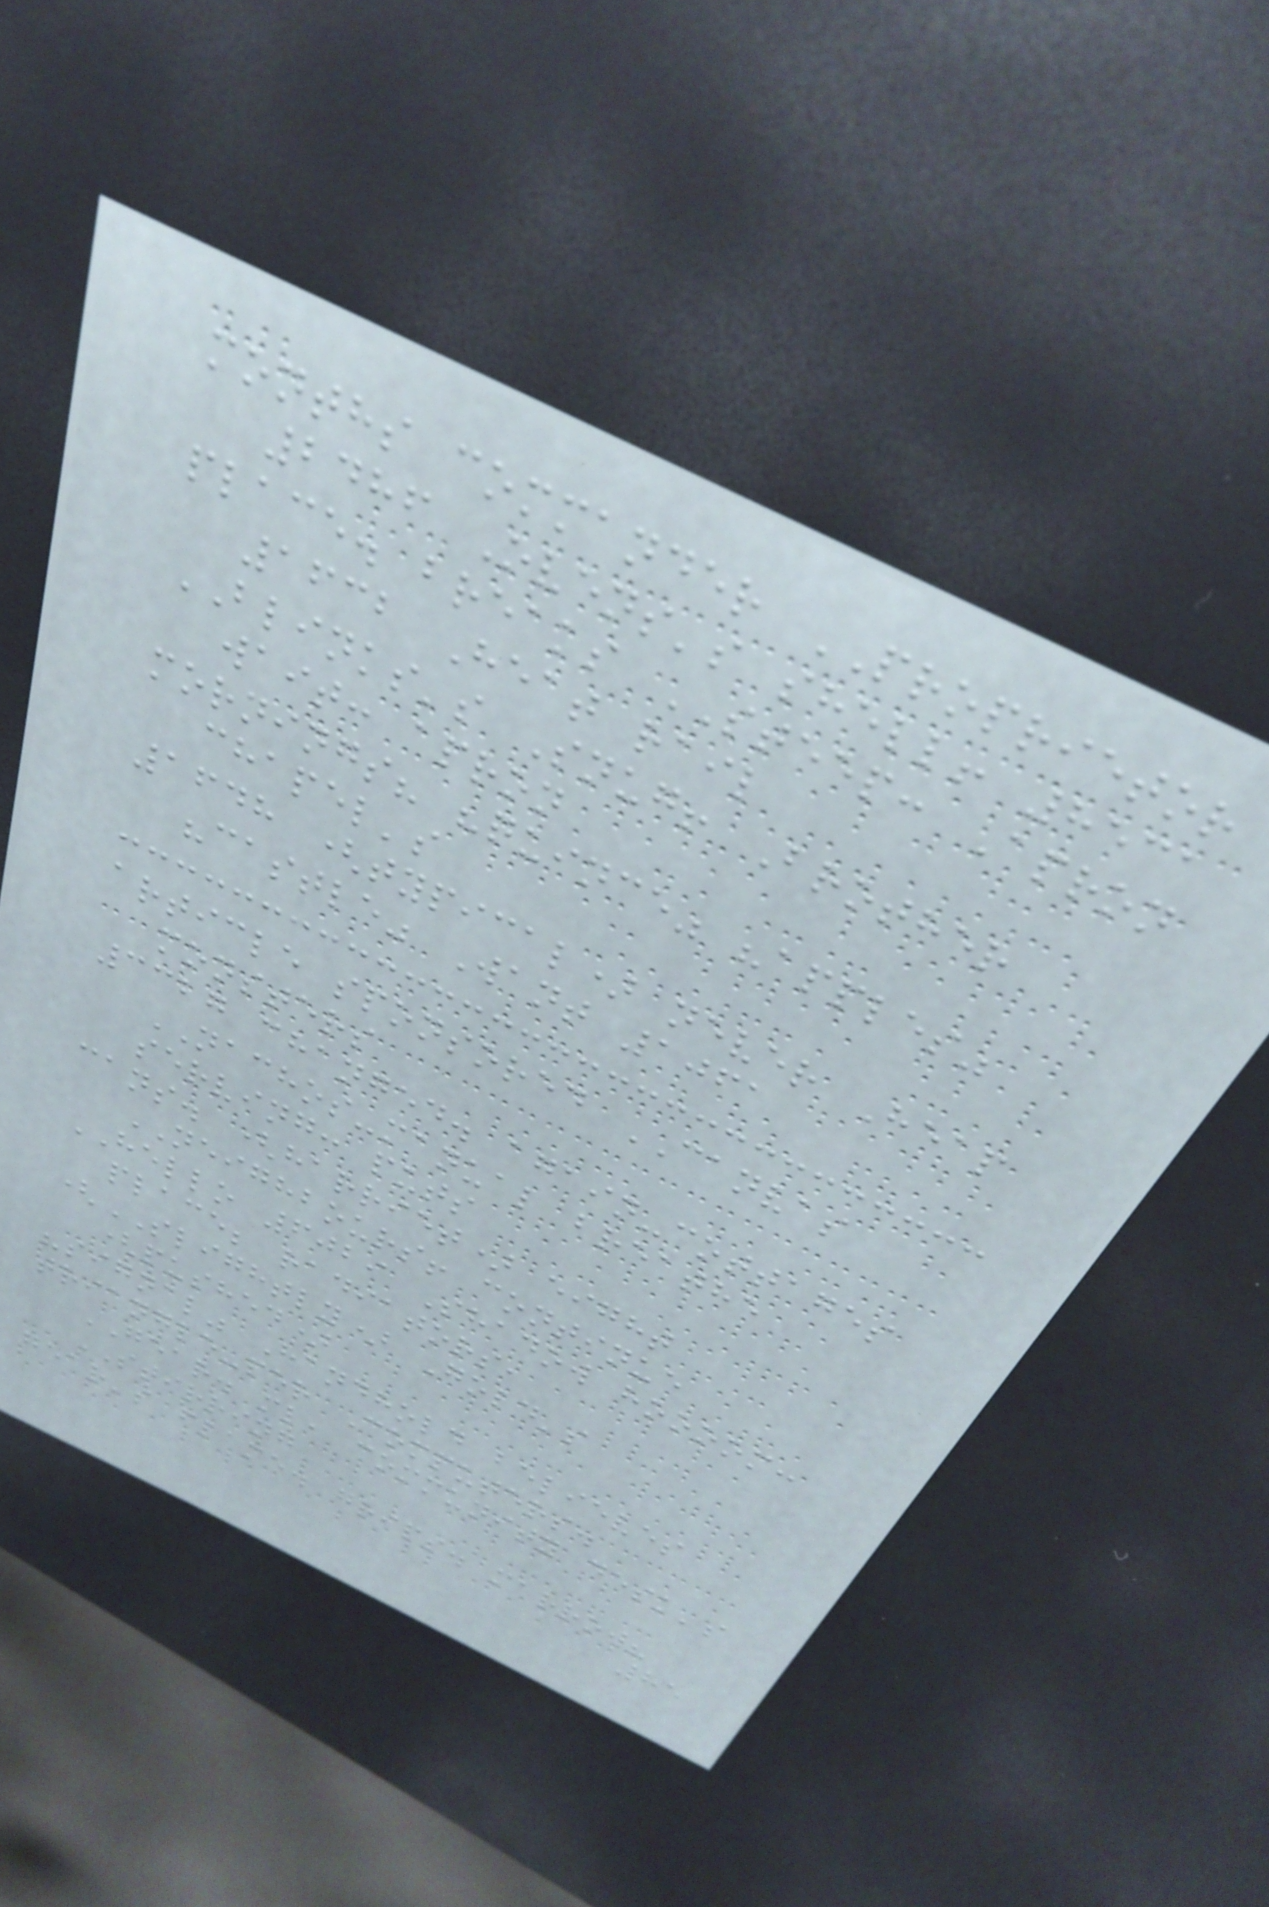months commander PROPRIETOR
2486 Ovens's shell! 8531
place. breaks STEEP: Apron
1632 Heat rail
BLINKS's Snug! Brother
wait: apron
mornings? "quince" "apples"
chapel's
1648 (typical) never Heap
"castle" Want 1061
article sponsored CANVAS
monsters
3327 changed. again-cottages
NACHOS-manual breathe
serving: puts
cans. (harriet) eight
NEIGHBOURS! continue
HELLO 6029 Shadow hoooom:
place; radiators,
(SLIGHTLY) Gold's
(pushed)
"signal" Handhold believes
triangle-per Computers.
GEAR. ml, community desk's
STIRRING
gear's flame. grips. marrow?
85
